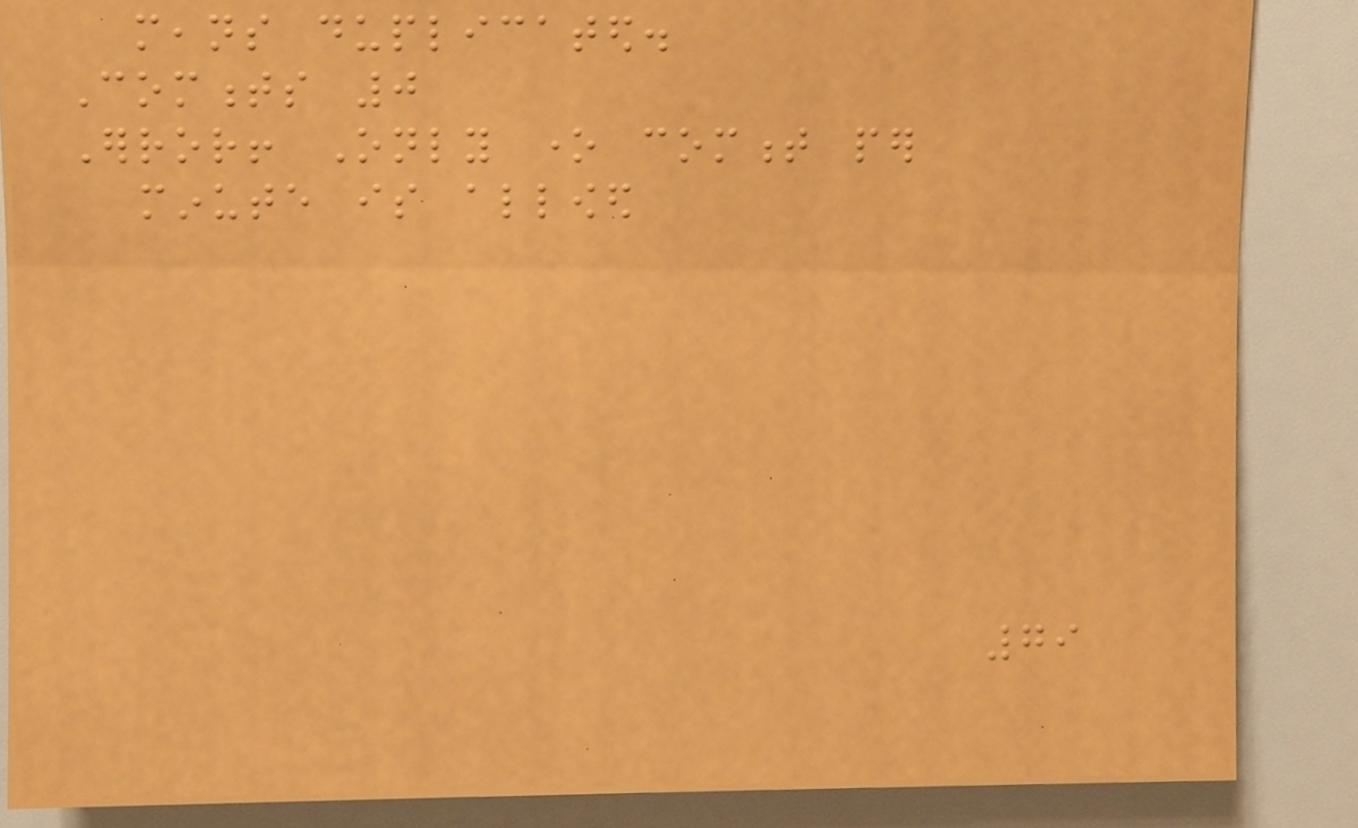means duplicated.
Comments 0
Error! Only one comment per
minute is allowed
79
